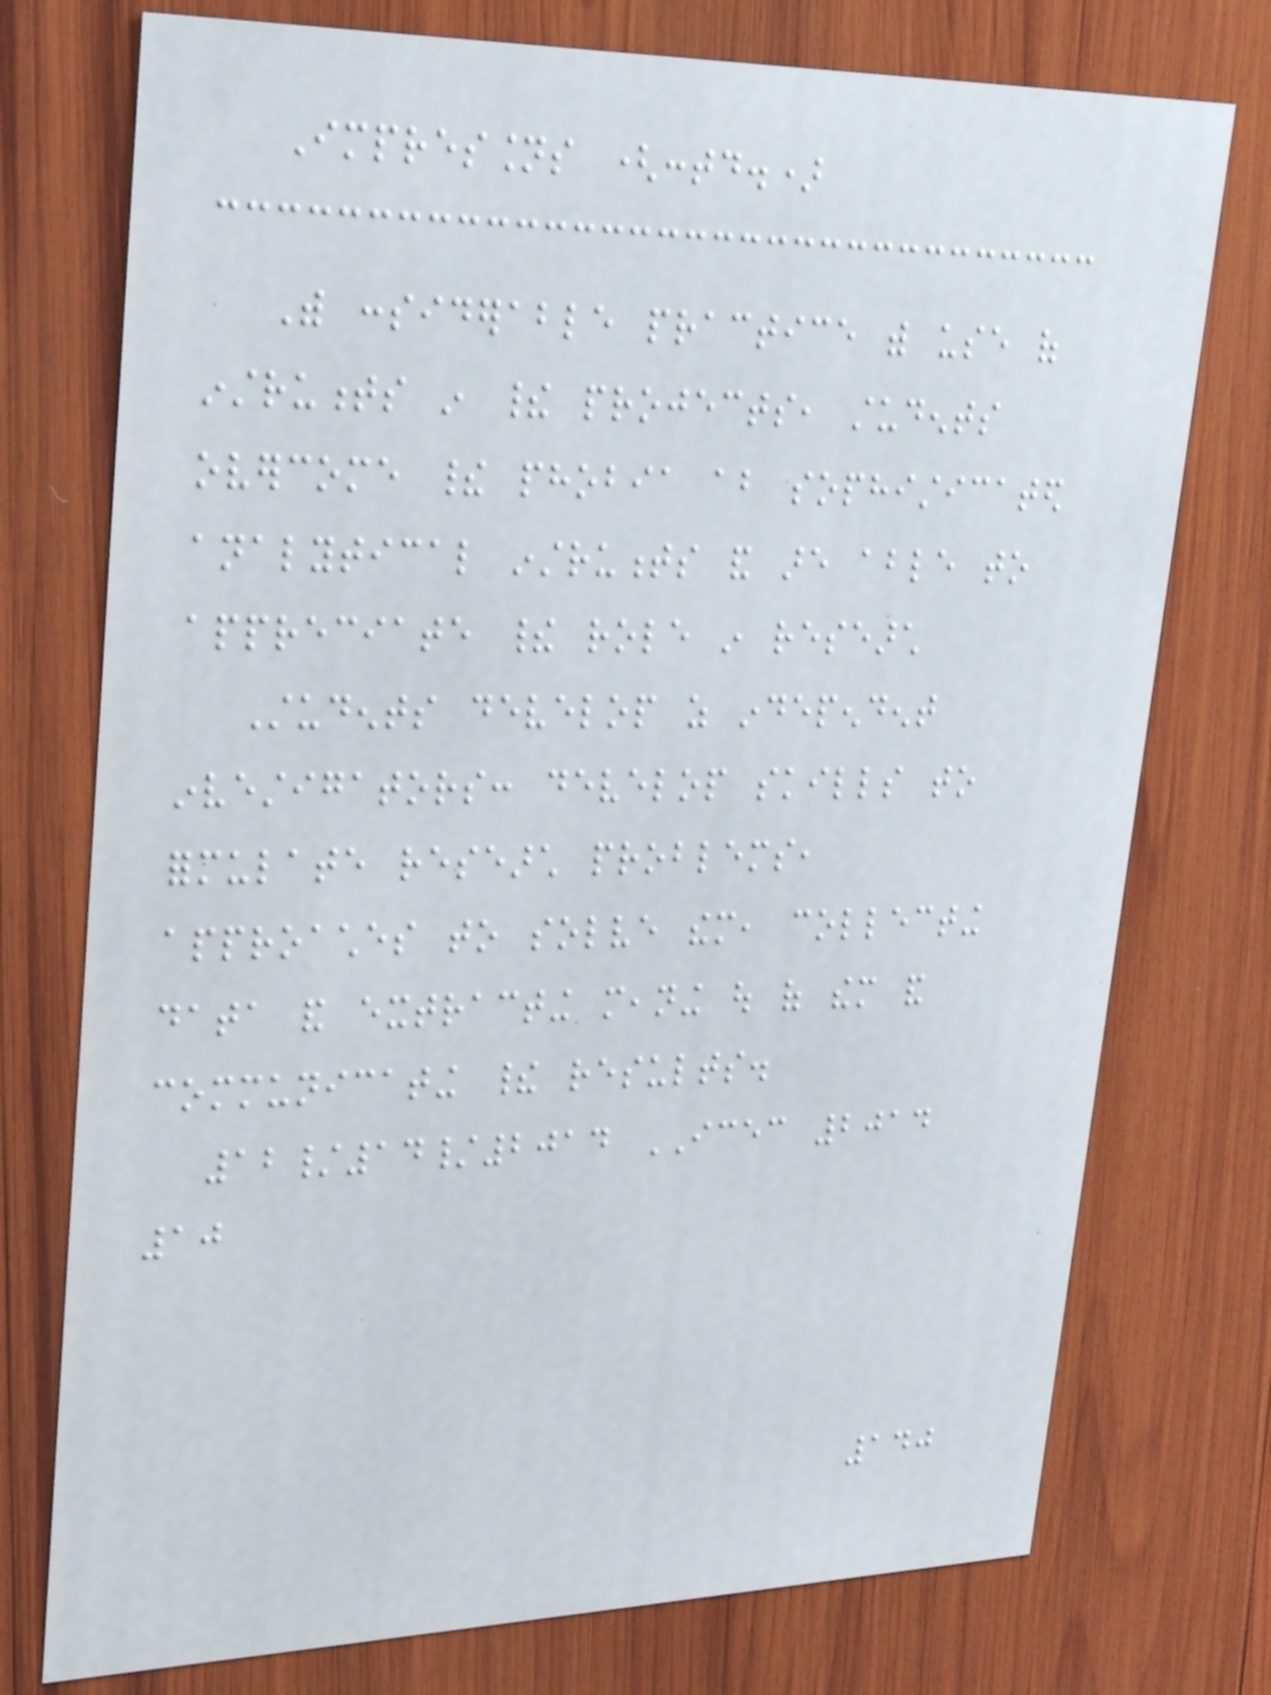Impressions (contd.)
With considerable practice with use of
instruments in their projects, students
overcome their phobia about sophisticated
analytical instruments and are able to
appreciate their role in research
Students develop as independent
investigators: develop skills to
formulate research problems,
approaches to solve them, collecting
data and extracting meaning out of them and
communicating their results.
12/14/2014 ICEC 2014
10
140
